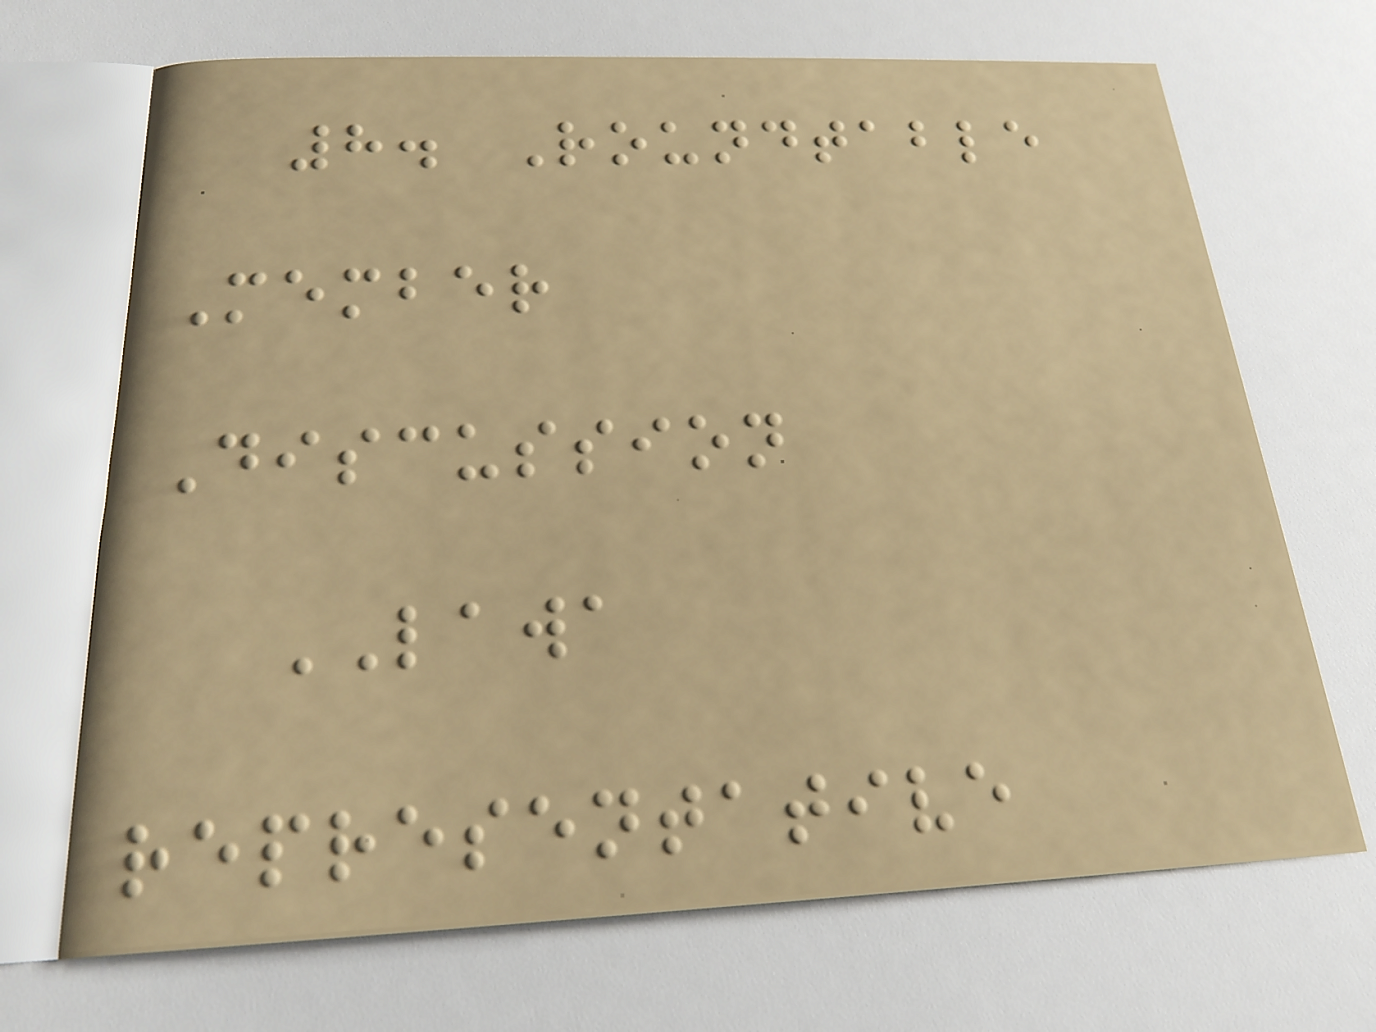8. Roundtable
Member
Discussion
LAWA
representative
